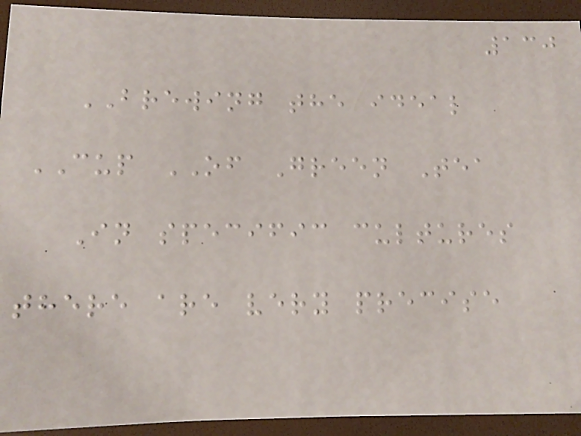130
BREWING the ideal
CUP OF Green Tea
In specific cultures
there are very precise
